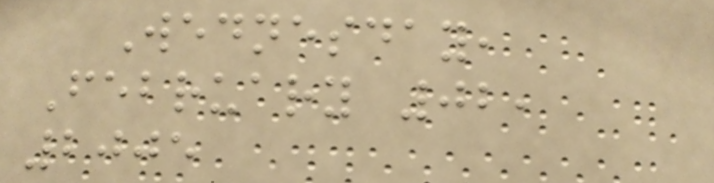Wednesday,
February 02,
2005
